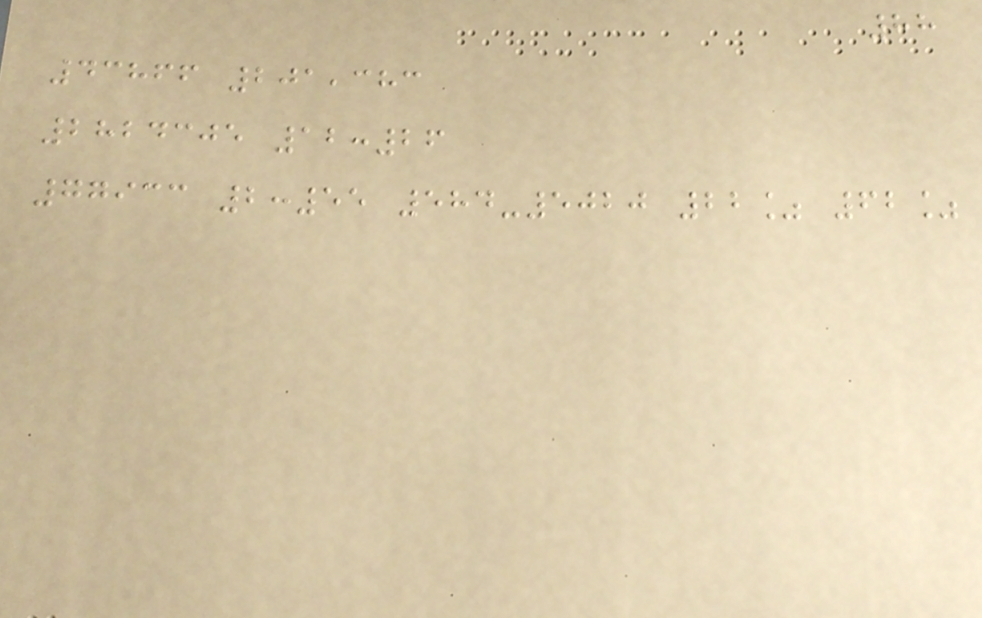88
43866 201,383
2824305 12:26
77933 2:55 584-5020 22% 62%
